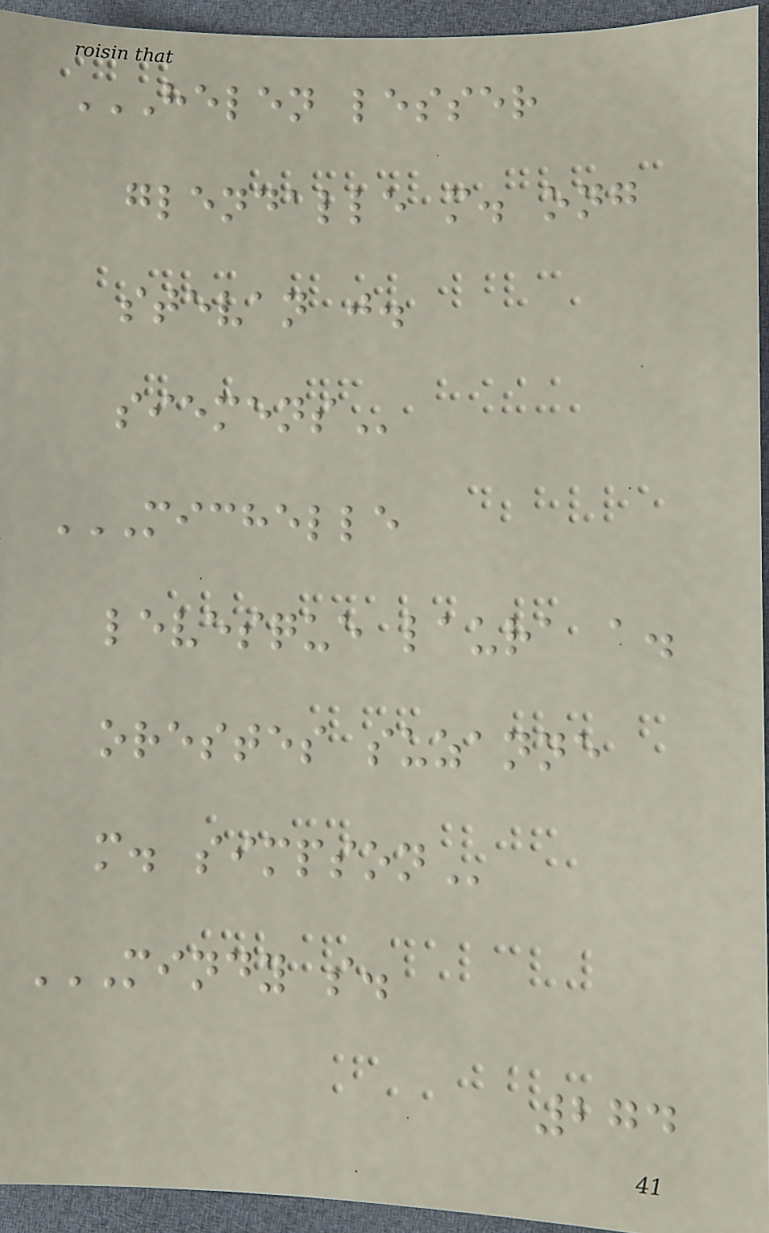HELEN LESSER
GLENDALLE M. ONG
STEVAN J.
SIEMENS
MICHELLE
LEVESQUE LAURA A.
ORESTES SUZANNE
M. SIMPSON
MINDY S.
274
